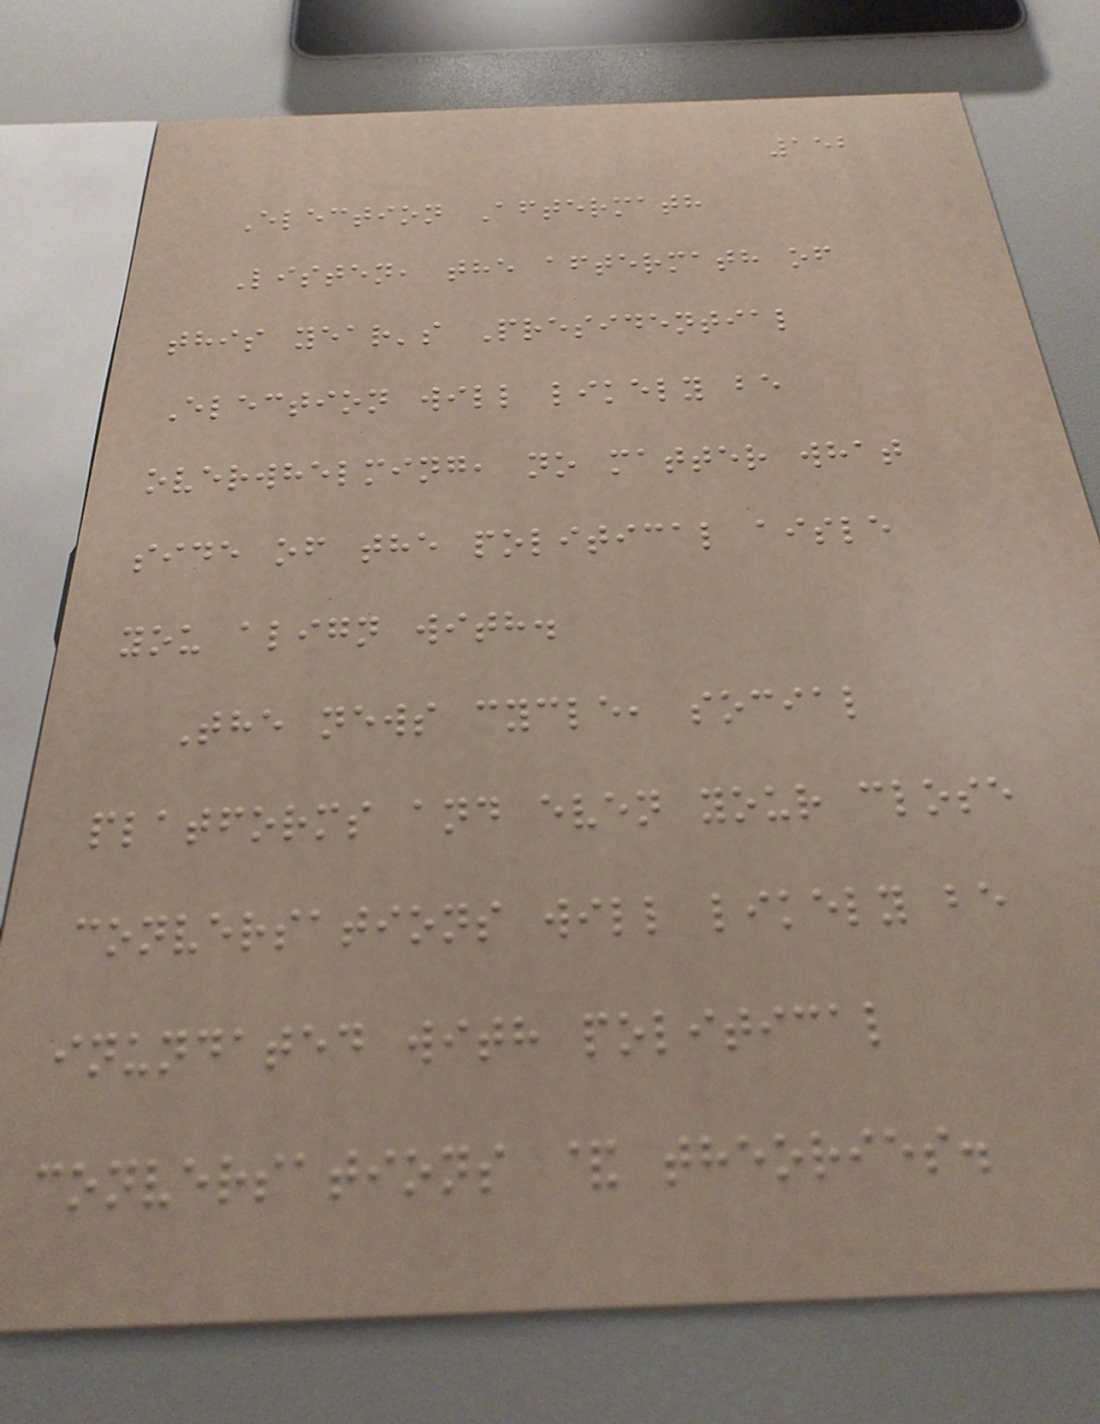152
Election Aftermath
Listen, the aftermath of
this year's Presidential
Election will likely be
overwhelming, no matter what
side of the political aisle
you align with.
The news cycle, social
platforms and even your close
conversations will likely be
inundated with political
conversations & theories.
